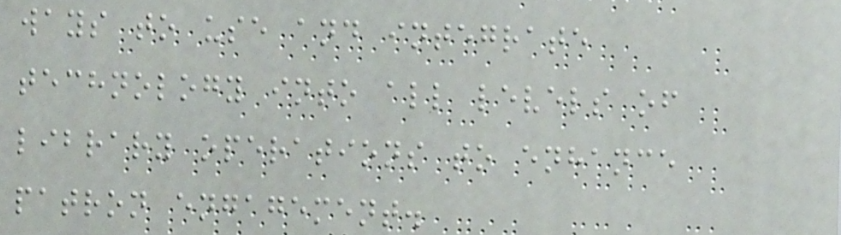ways to use and integrate
technology into all levels of
library operations to enhance
patron engagement.
